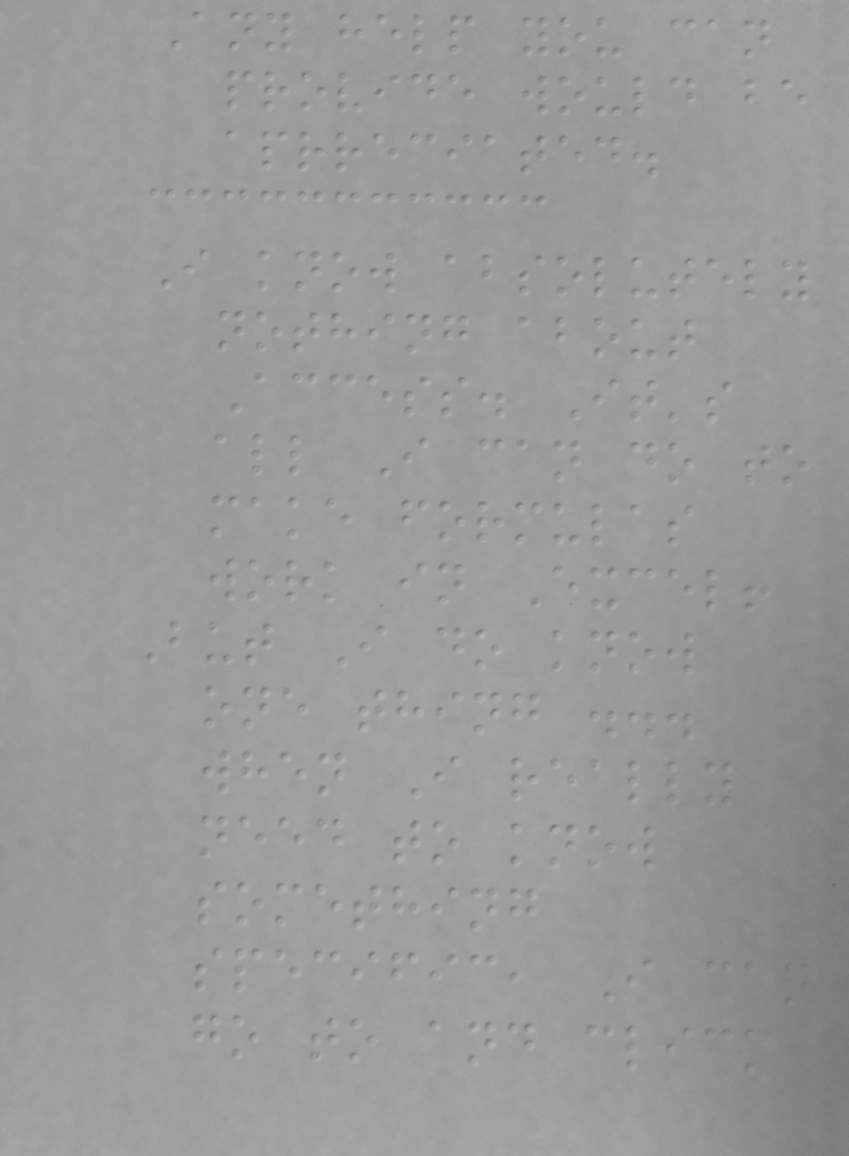Any help you can
provide would be
aprreciated.
I know absolutely
nothing about
Access. It's
all I can do to
make formulas
work in Excel!
But I do know
one thing ...
when I really
need to know
something
specific, I can
go to and click
